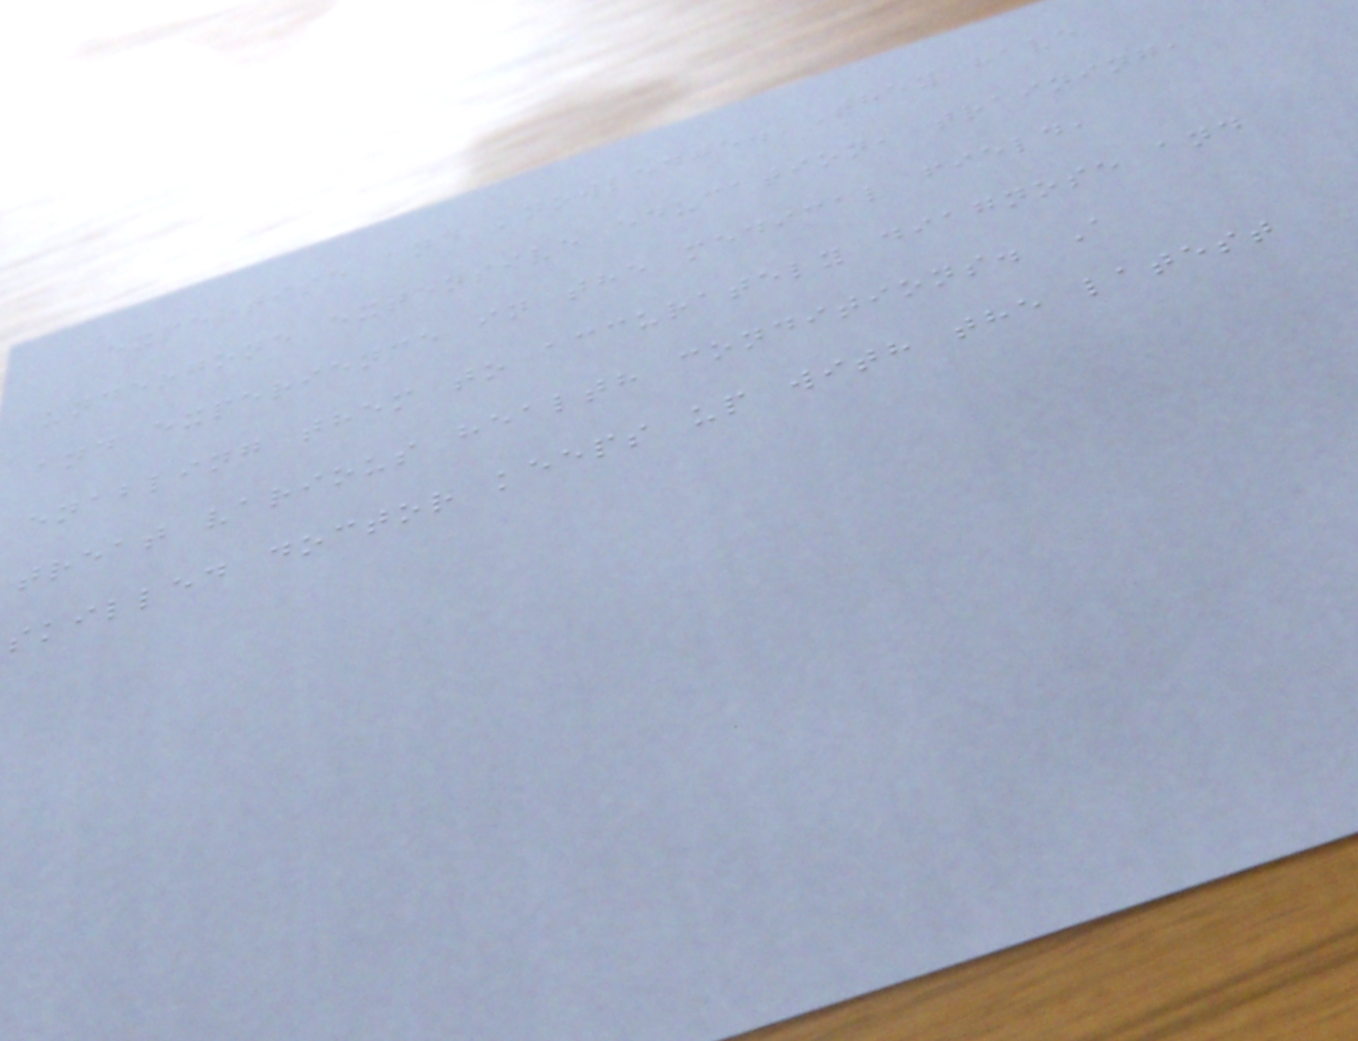expertise and knowledge. They have
undergone extensive education, training,
and experience in the medical field,
enabling them to accurately diagnose and
treat various health conditions. A
skilled doctor keeps up with the latest
